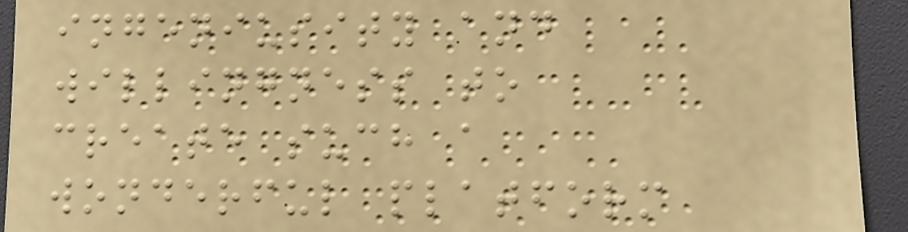ingeniusity and
willingness to
create such a
wonderful platform
